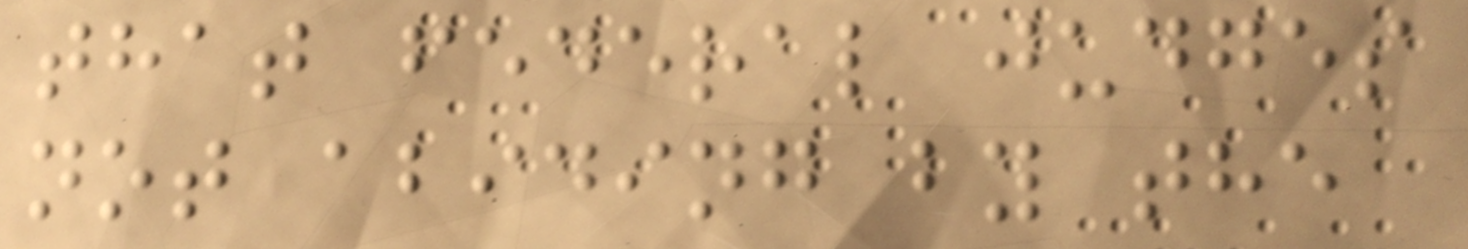that federal judges
not abiding by the
